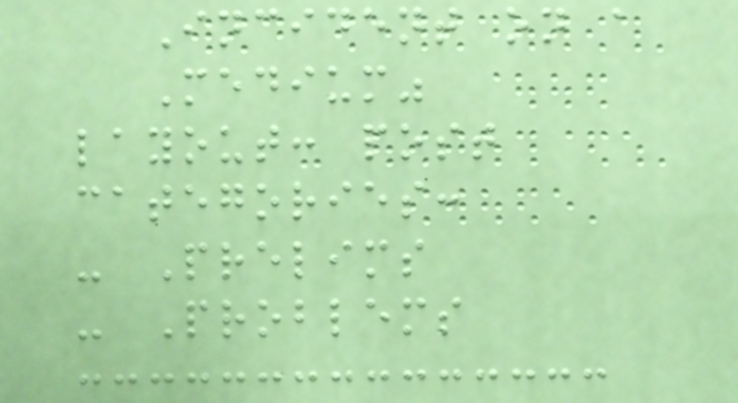Incident on a
Medium"
layout: post
categories:
- Prelims
- Problems
